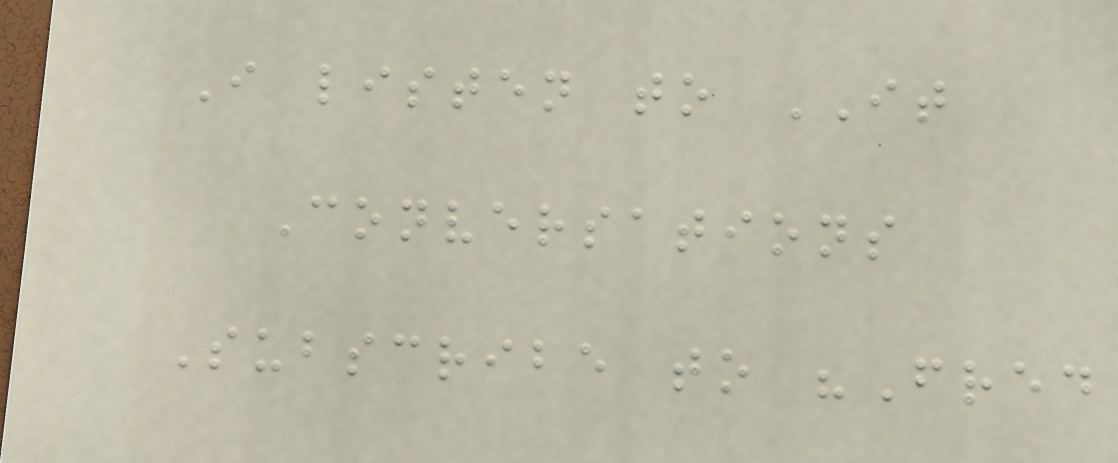I listen to IT
Conversations
Subscribe to "Fred
